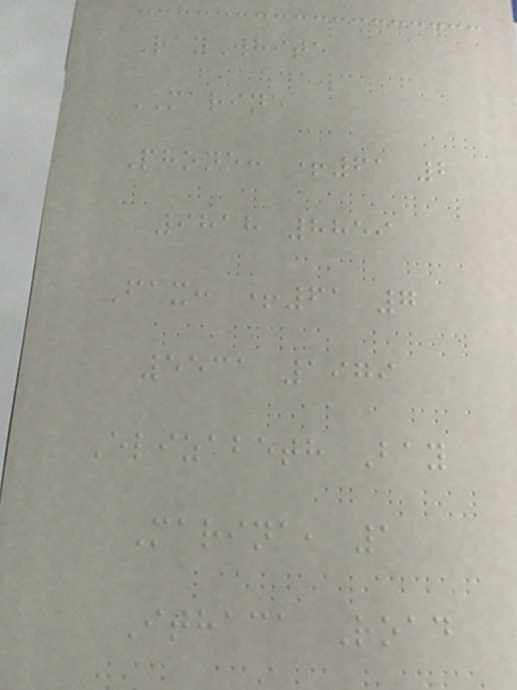RayWhite
MARINE
Phone: +61 2
9818 8859
Fax: +61 7
5531 1979
Elizabeth Bay
Marina, 1
Ithaca Road
